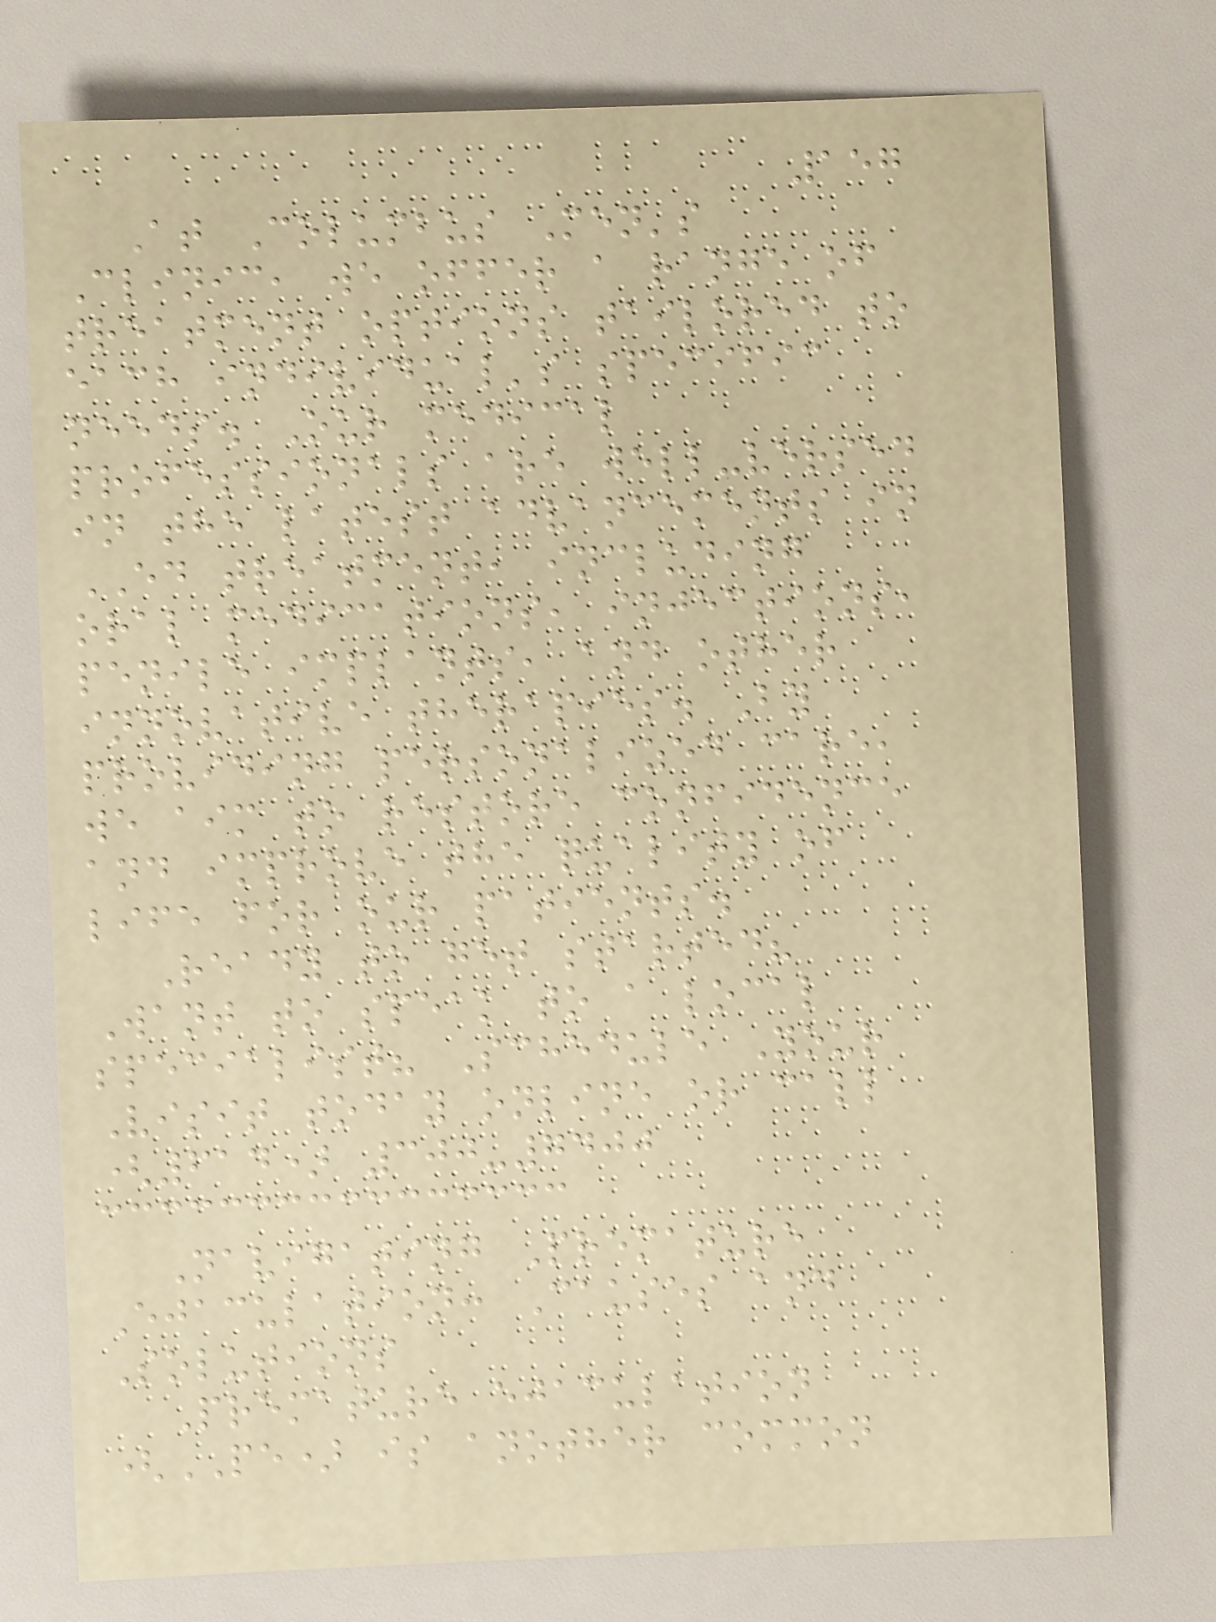157
At Columbus Men's
Clinic, we offer a range of
treatment options tailored to
each individual's specific
needs. Our medical
professionals are well-versed
in the latest advancements in
ED treatment, including
oral medications, injections,
penile implants, and other
innovative therapies. By
providing personalized care,
we aim to restore confidence
and improve the quality of
life for our patients.
Ready to get started?
Want to speak to a local
specialist? Schedule Your
Visit today online or call
(614) 300-7400
Navigating Premature
Ejaculation: Causes and
Solutions
Premature ejaculation
(PE) is another common
